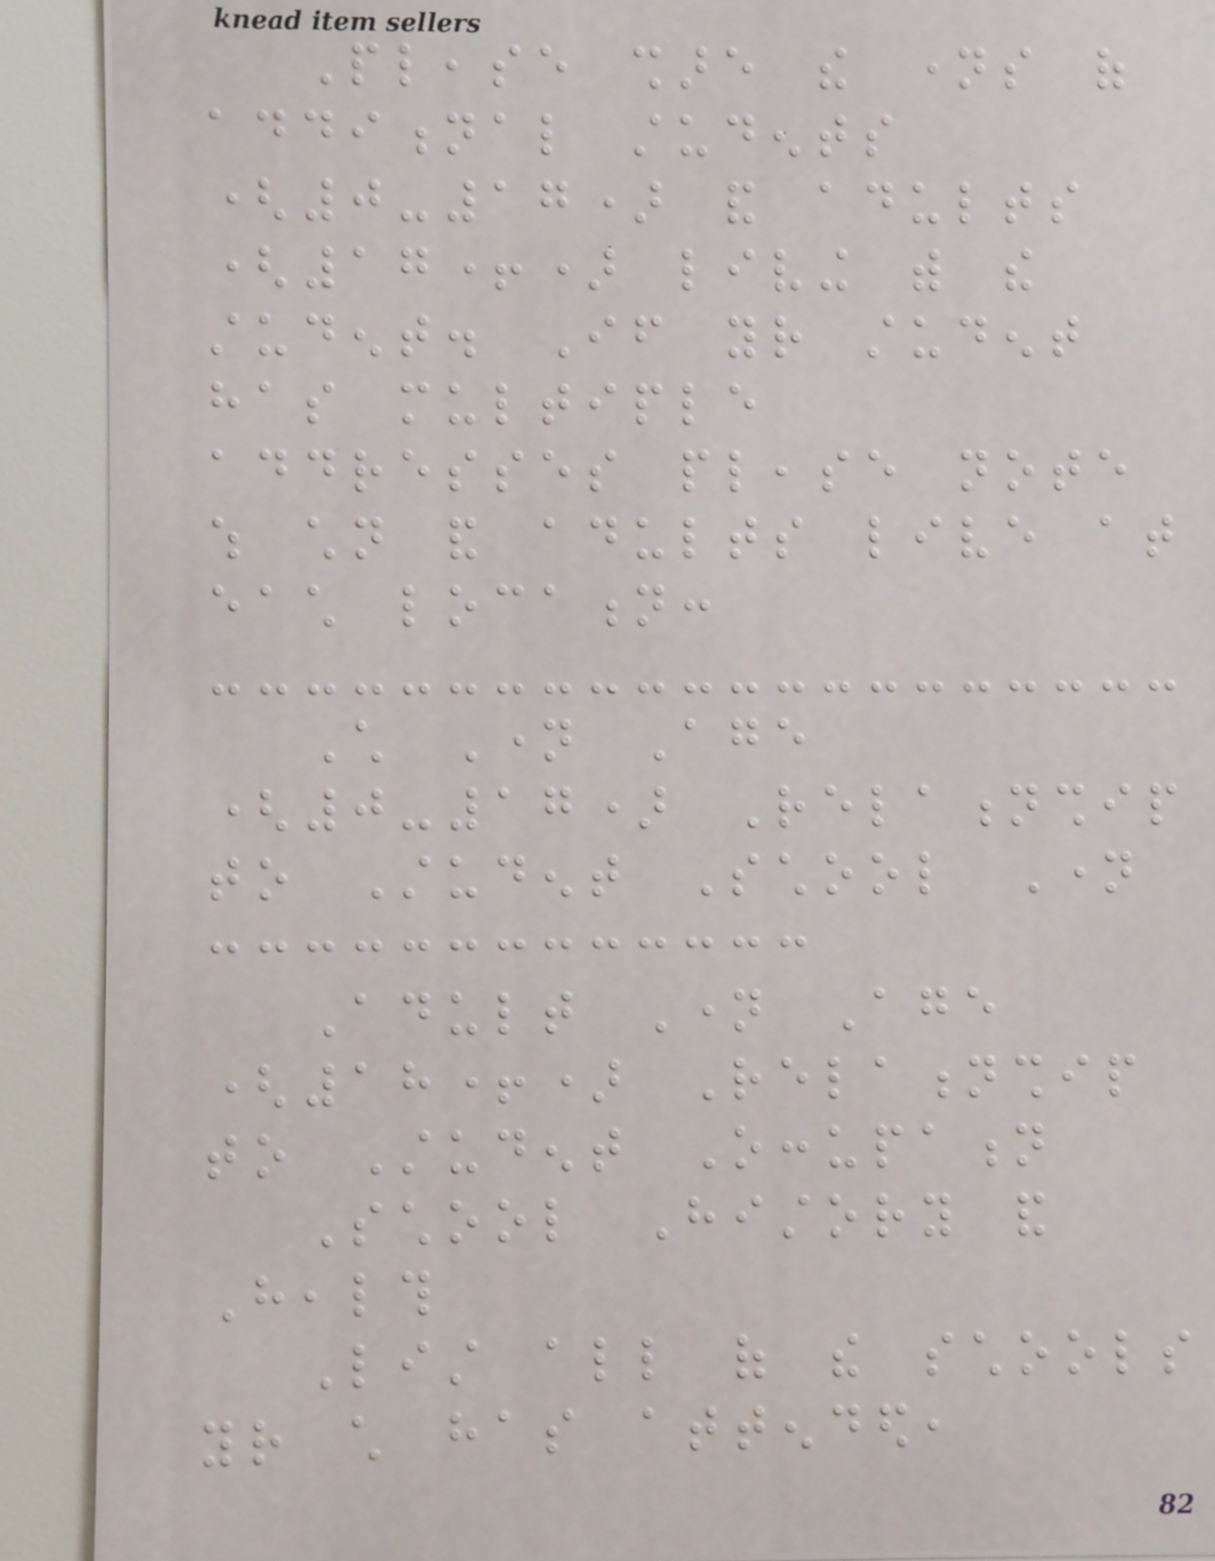Please share the names of
additional students
(0-17) and adults
(17+) living with the
student. If your student
has multiple
addresses please note
which children and adults live at
each location:
Child Name Age
(0-17) Relationship
to Student School Name
Adult Name Age
(18+) Relationship
to Student Occupation
School History and
Health
List all of the schools
your child has attended,
